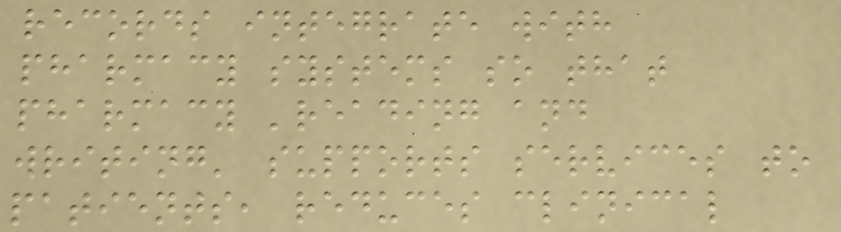records integrate with
pharmacy systems so that
pharmacy 'reading and
writing' supports services to
patients, reduces clinical
